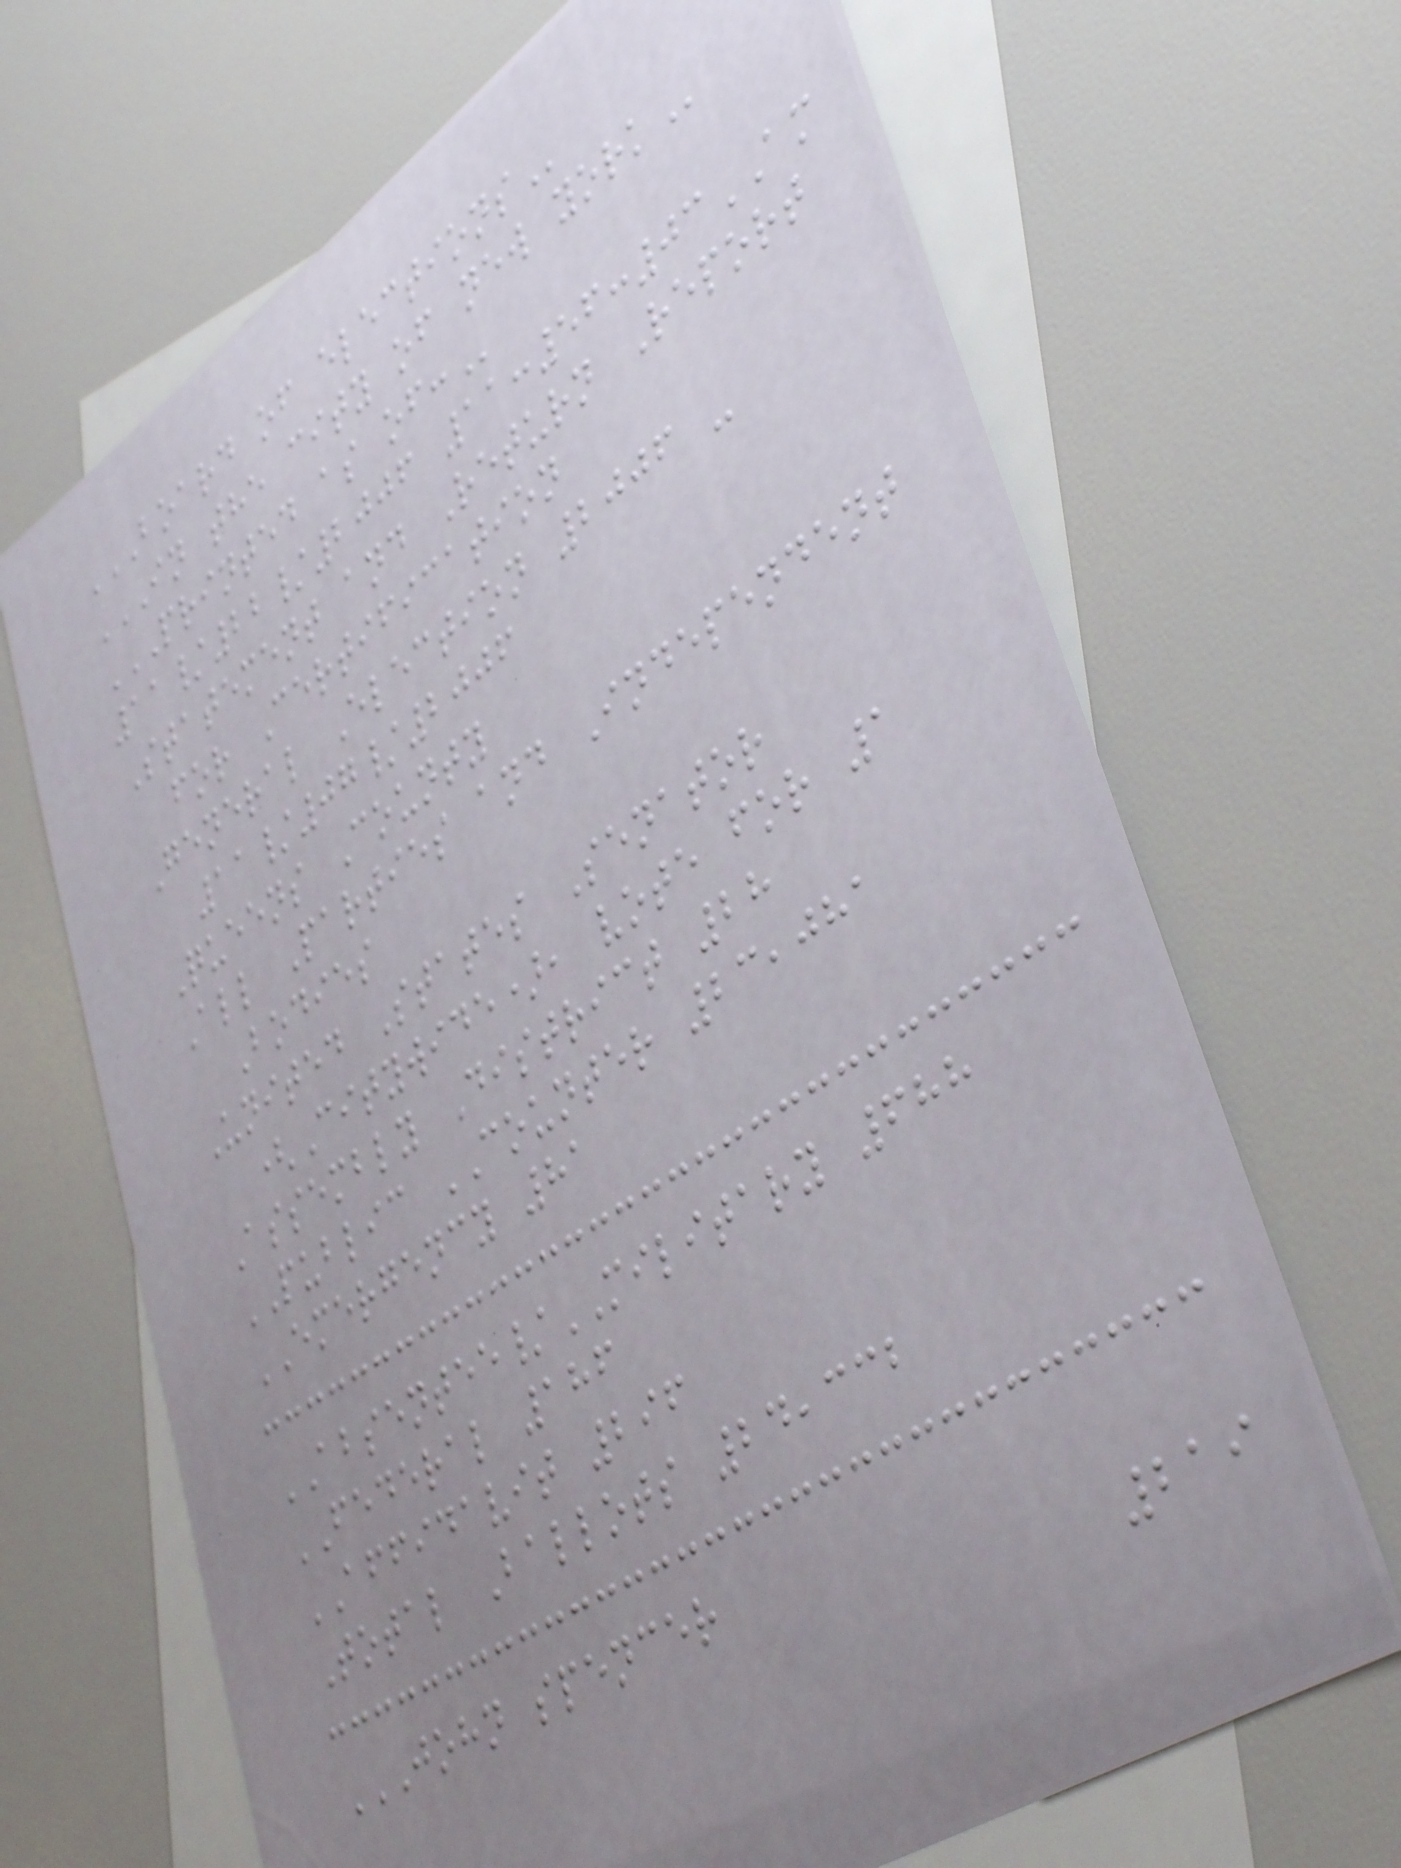BOARD OF ELECTIONS
IN THE CITY OF NEW YORK
PRINTED AS OF:
11/22/2006 11:56:03AM
Statement and Return Report
for Certification
General Election 2006 -
11/07/2006
Queens County
All Parties and Independent
Bodies
United States Senator
(Citywide), vote for 1
Assembly District 28
PUBLIC COUNTER 23,081
EMERGENCY 81
ABSENTEE/MILITARY 688
FEDERAL 186
AFFIDAVIT 296
Total Ballots 24,332
JOHN SPENCER
219
